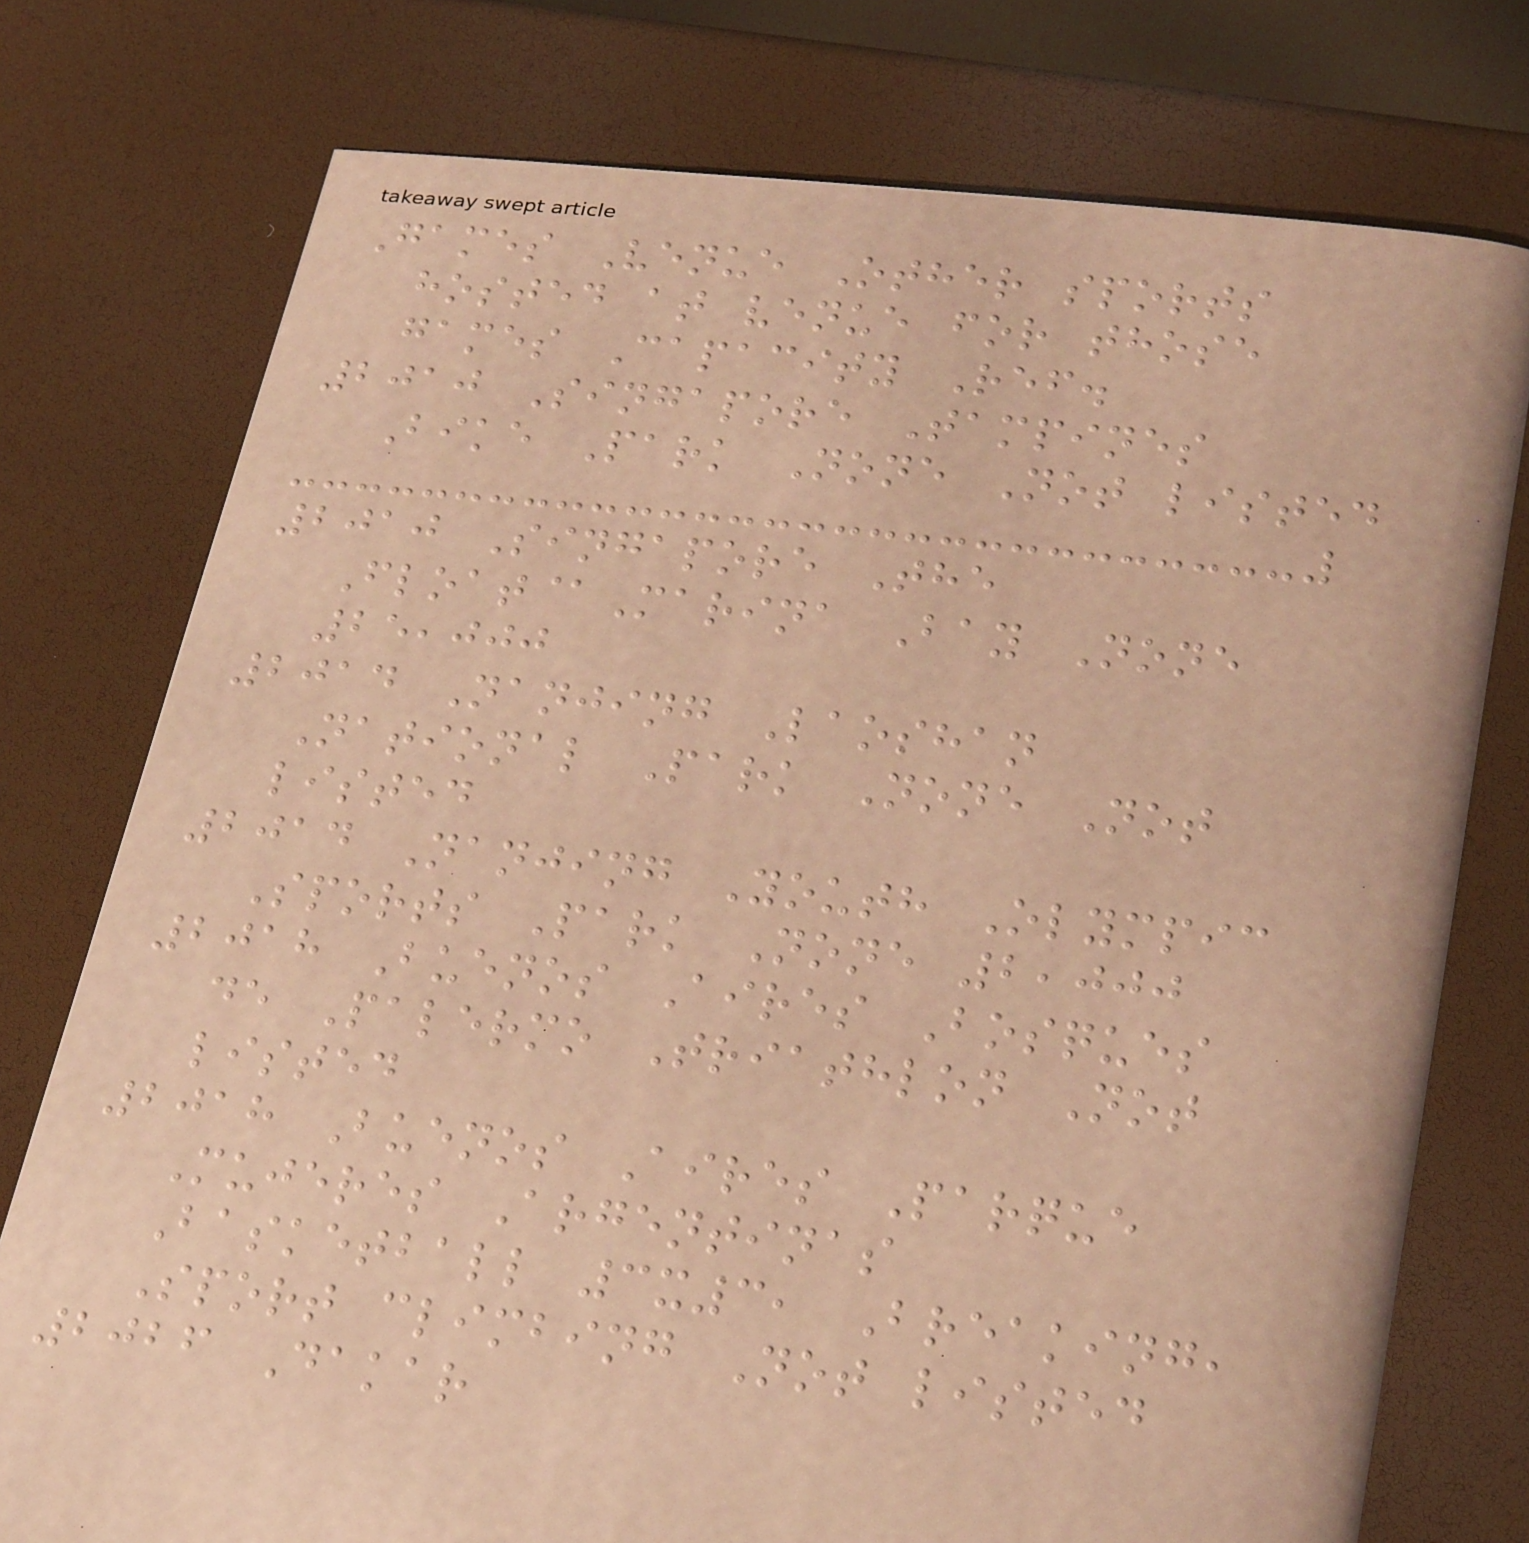Games Venue Other sports
hosted at venue for those
games Capacity Ref.
2010 Singapore Tampines
Bike Park None Not listed
2010 Singapore The
Float@Marina Bay None
25,000
2014 Nanjing Laoshan
National Park None Not
listed
2014 Nanjing Youth Olympic
Sports Park None 2,000
2018 Buenos Aires Bosques
de Palermo Triathlon Not
listed
2018 Buenos Aires Parque
Mujeres Argentinas
Basketball 3x3, Breaking,
Sport climbing Not listed
2026 Dakar
